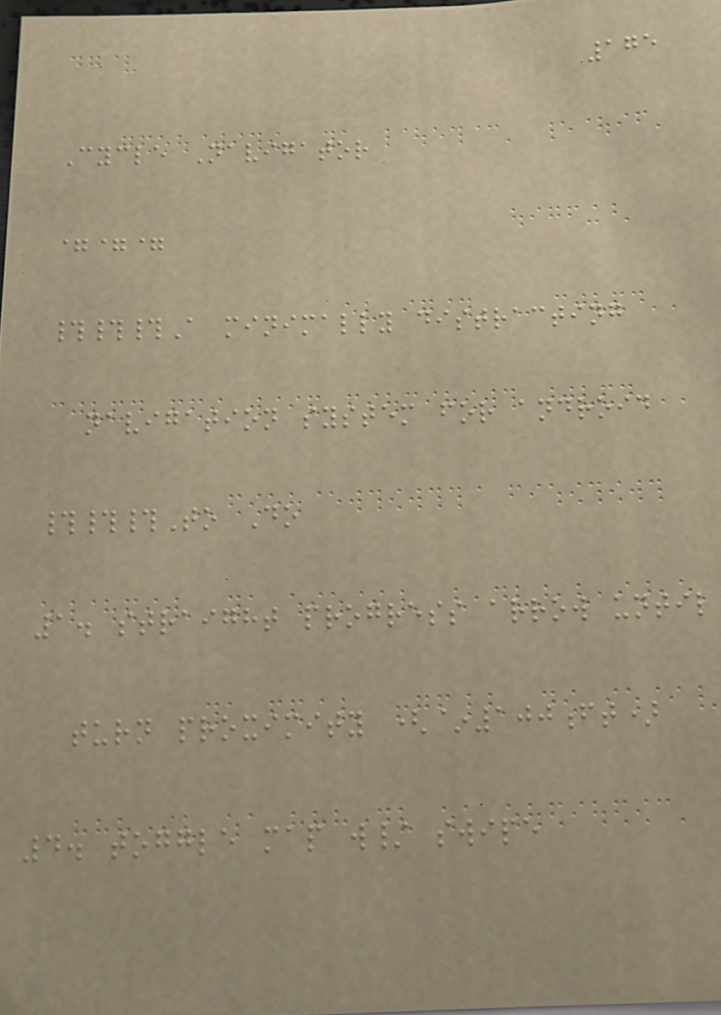175
Cycle Navigator
===
###A minimally distracting
navigation system for android
###To Do
1. straight progress arrow until
turn proximity (~100ft)
4. toggle map w/ swipe
